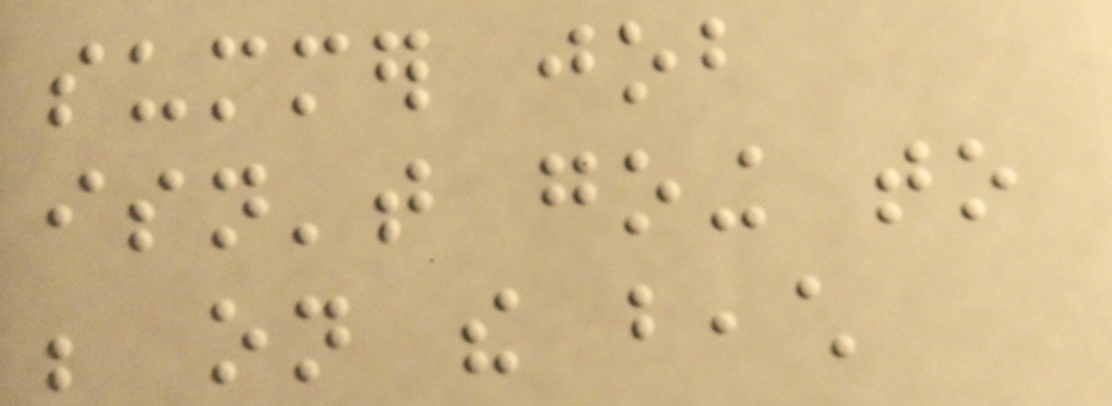summer job
isn't going to
be on the beach
